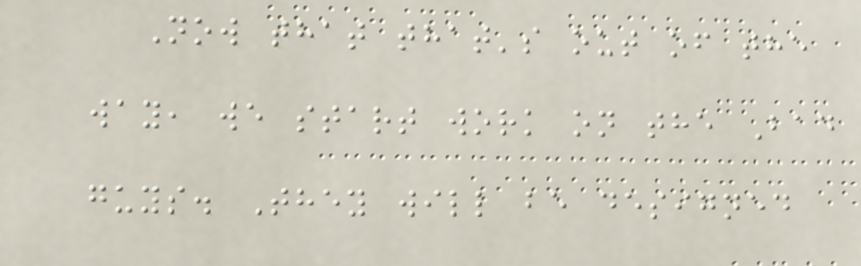Now that that's out of the
way, we start work on the Bad
guys. They will be designed
